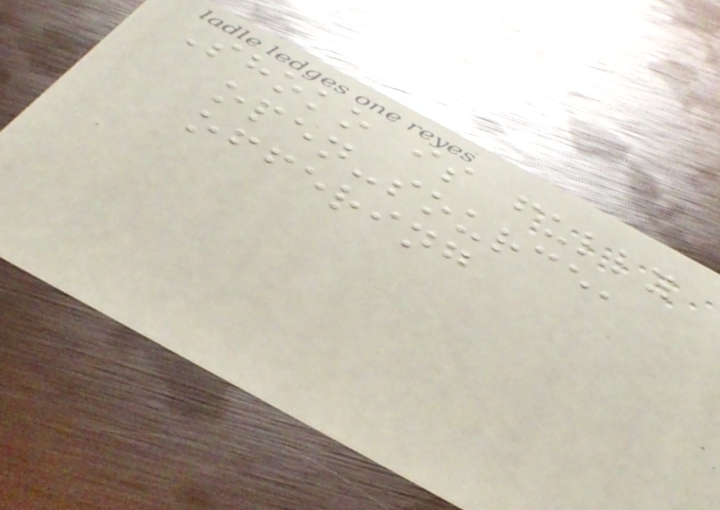Shoko is fully
open-source,
offering
